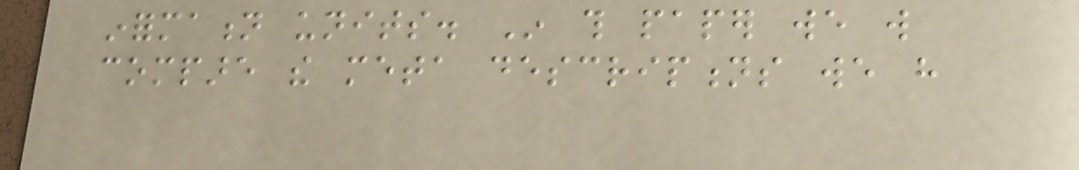information units. In this paper we will
compare the meta descriptions we have
